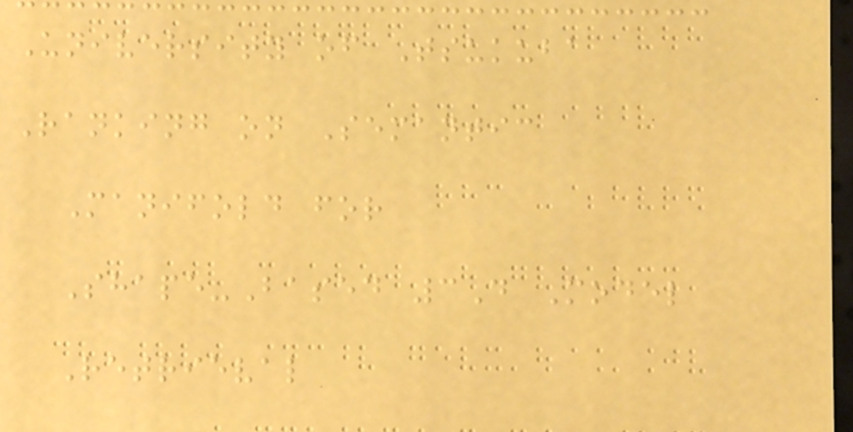University of Tsukuba
Ranking on Semantic
Manifold for
Shape-Based 3D Model
Retrieval
